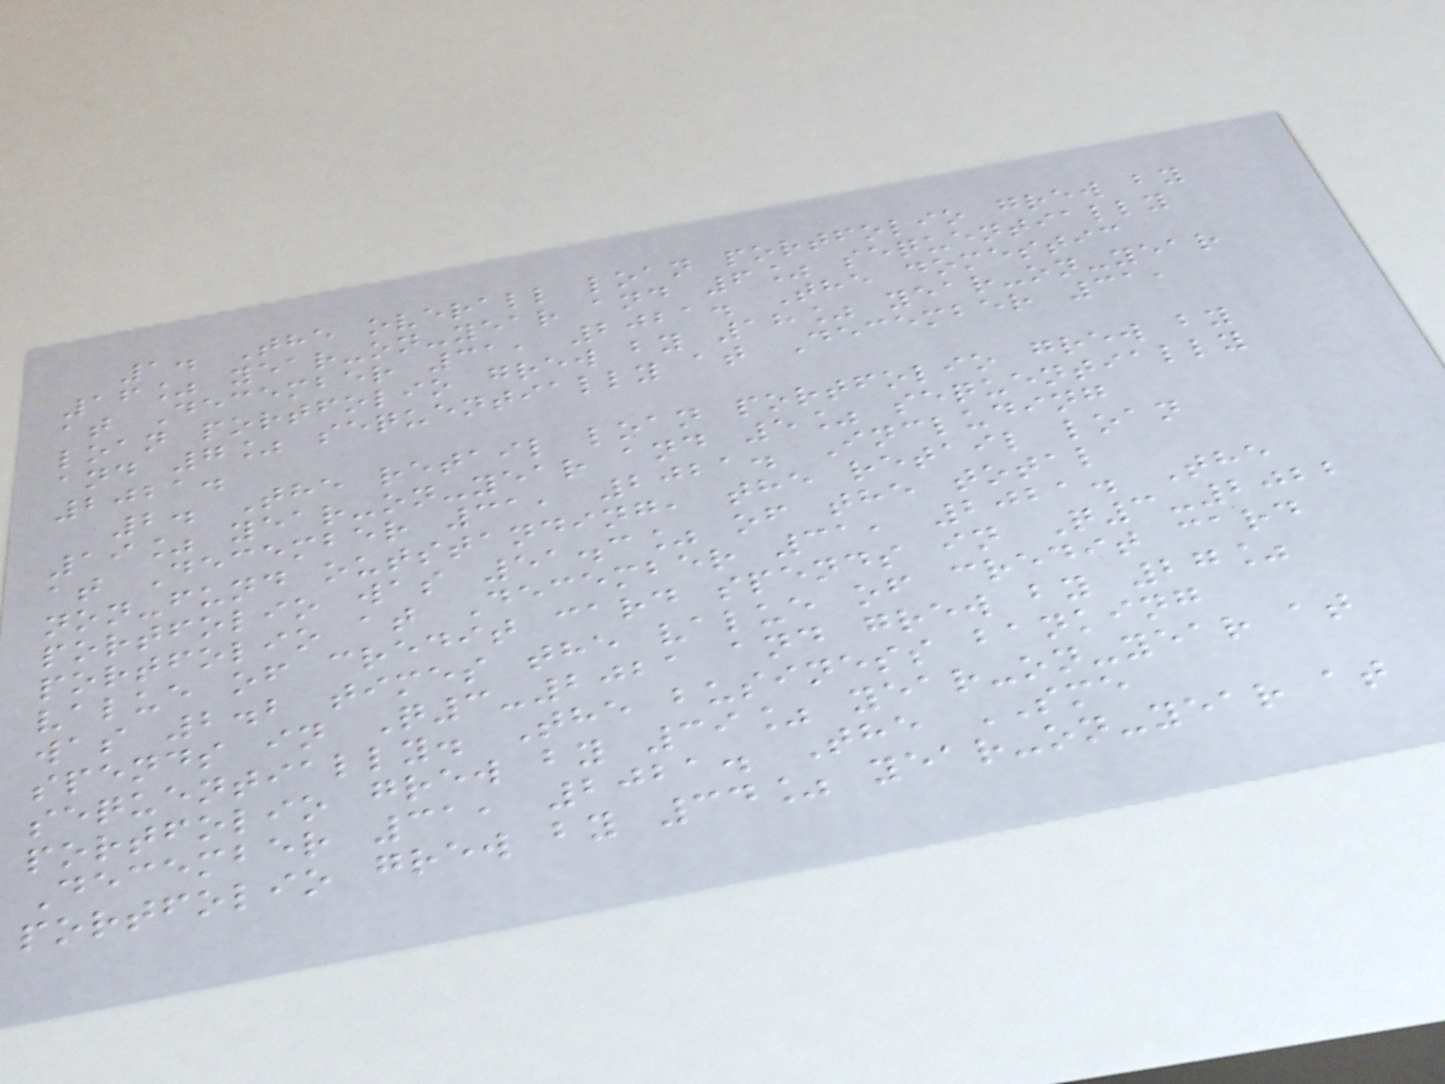1. The overall loan portfolio grew by
16% year-on-year and 6% sequentially
at December 31, 2021. The domestic
loan portfolio grew by 18% year-on-year
and 7% sequentially at December 31,
2021.
2. The retail loan portfolio grew by
19% year-on-year and 5% sequentially
at December 31, 2021. Including
non-fund outstanding, the retail loan
portfolio was 51.3% of the total
portfolio at December 31, 2021. The
value of credit card spends in Q3-2022
was 2.2 times the value of credit card
spends in Q3-2021 and grew by 27%
sequentially. The business banking
portfolio grew by 39% year-on-year at
December 31, 2021. The SME
portfolio grew by 34% year-on-year at
